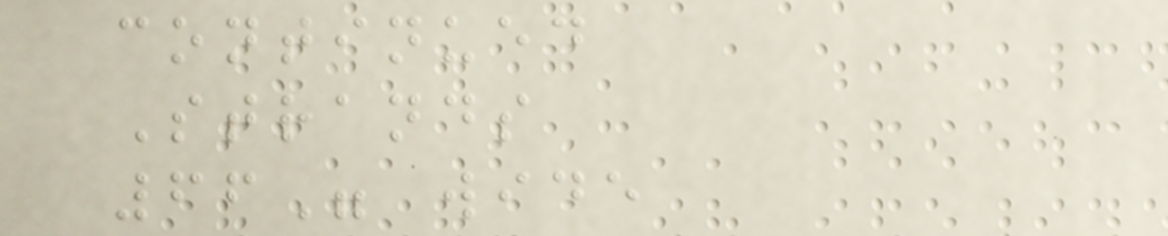continued
Strands
66" wide
